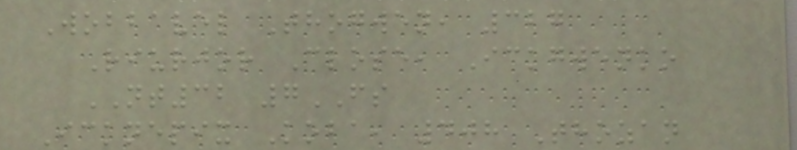Wobbavel Thogwen, 327
Riurjor Close, Ickgwenko
NT32 7FS
Icknepix Koba, 408 Thozan
